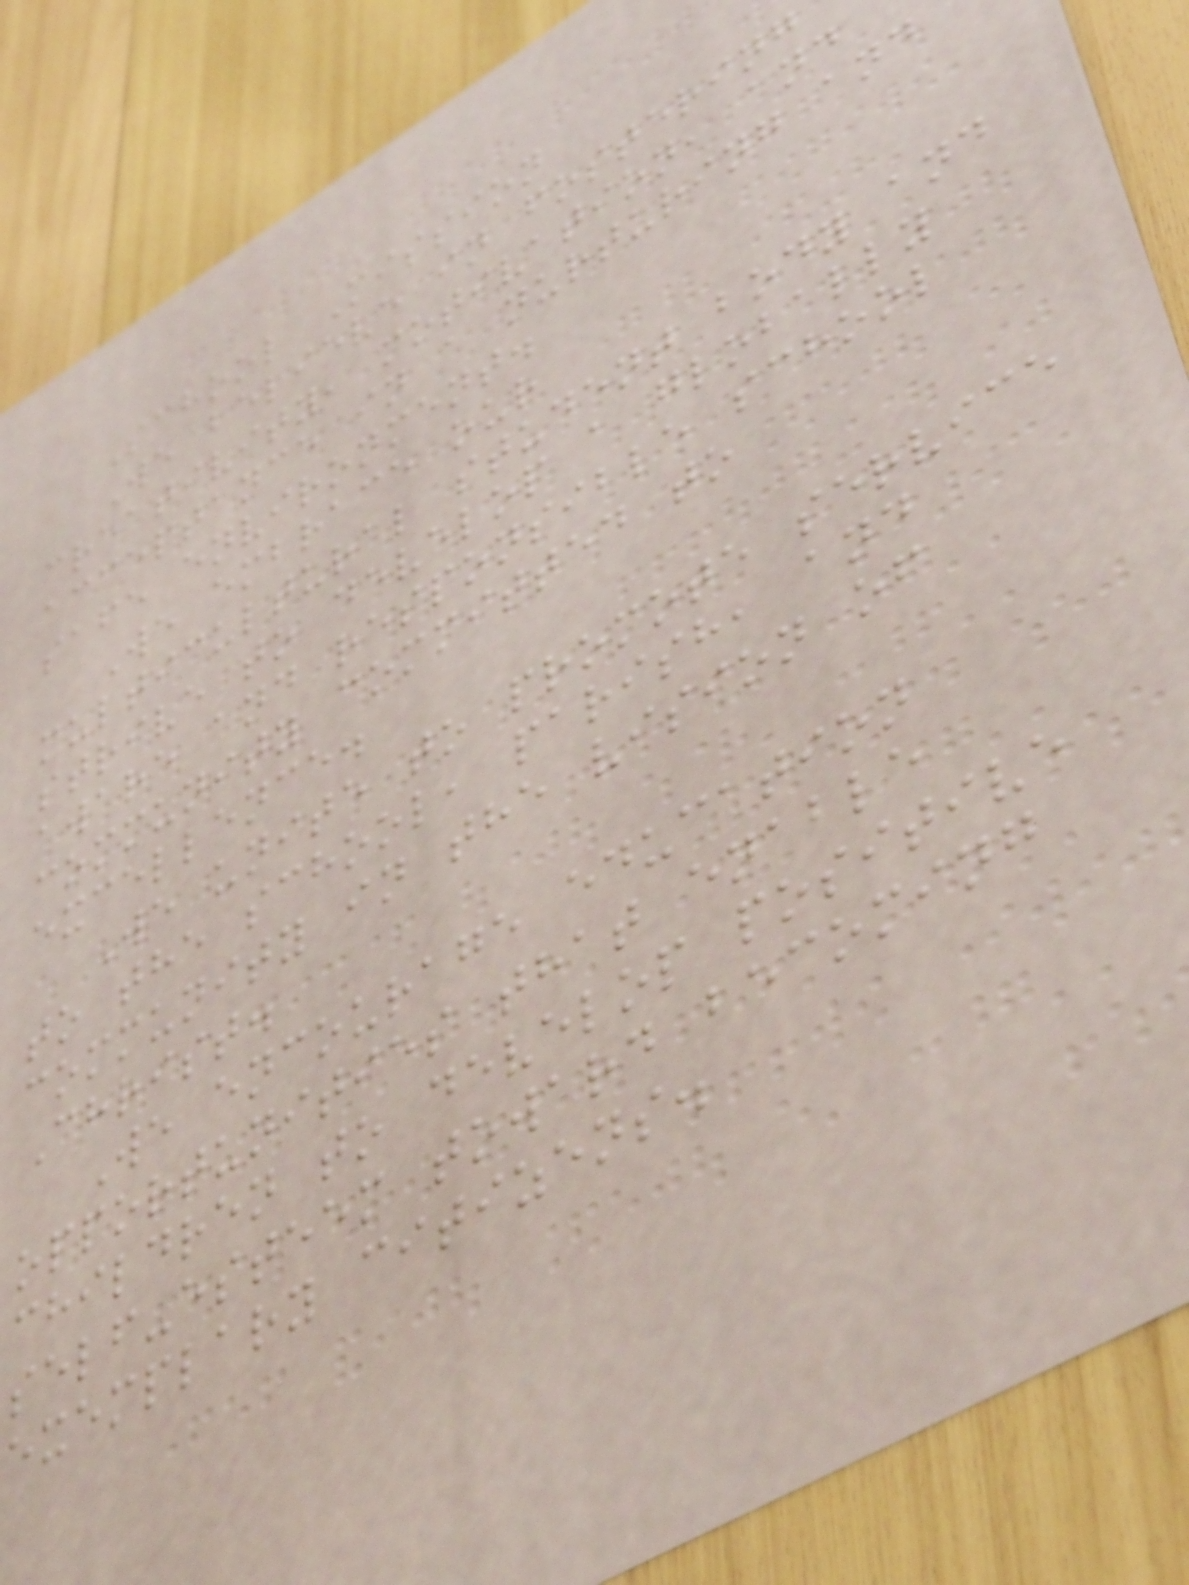School Mission
We believe in fostering
creativity, motivation, and
acceptance in a nurturing and
safe environment.
We embrace our
multicultural student body and
strive to develop a globally
aware and responsible school
community committed to
excellence.
We unite to promote service
to the school, parish, and
community in the vision of
Christ.
We encourage education
opportunities that enable
children to develop positive
self-esteem toward becoming
exemplary citizens.
